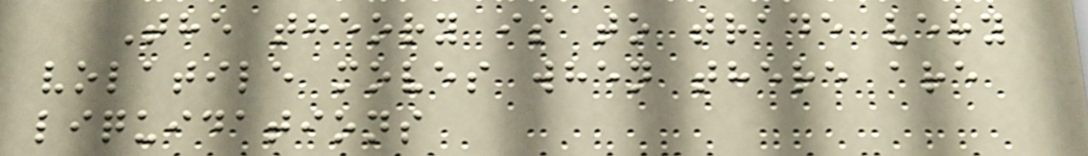The theory is to trade very
volatile moves when there are
liquidations
